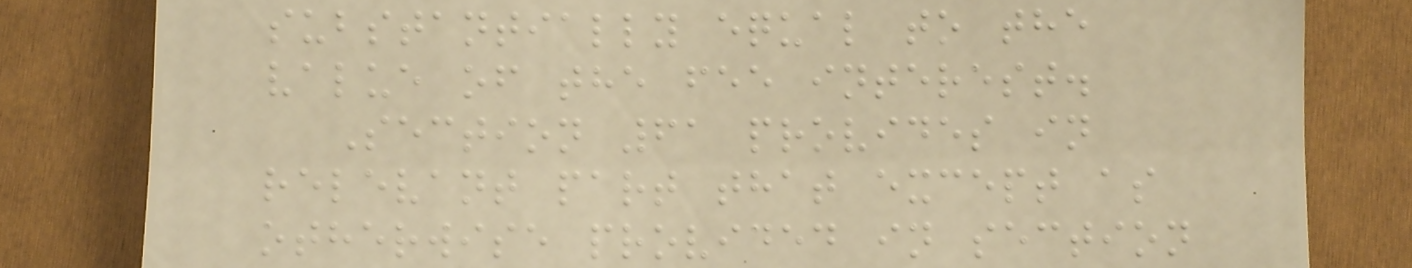substantially equal to the
value of the fee interest.
Section 61 provides in
relevant part that except as
otherwise provided in section
